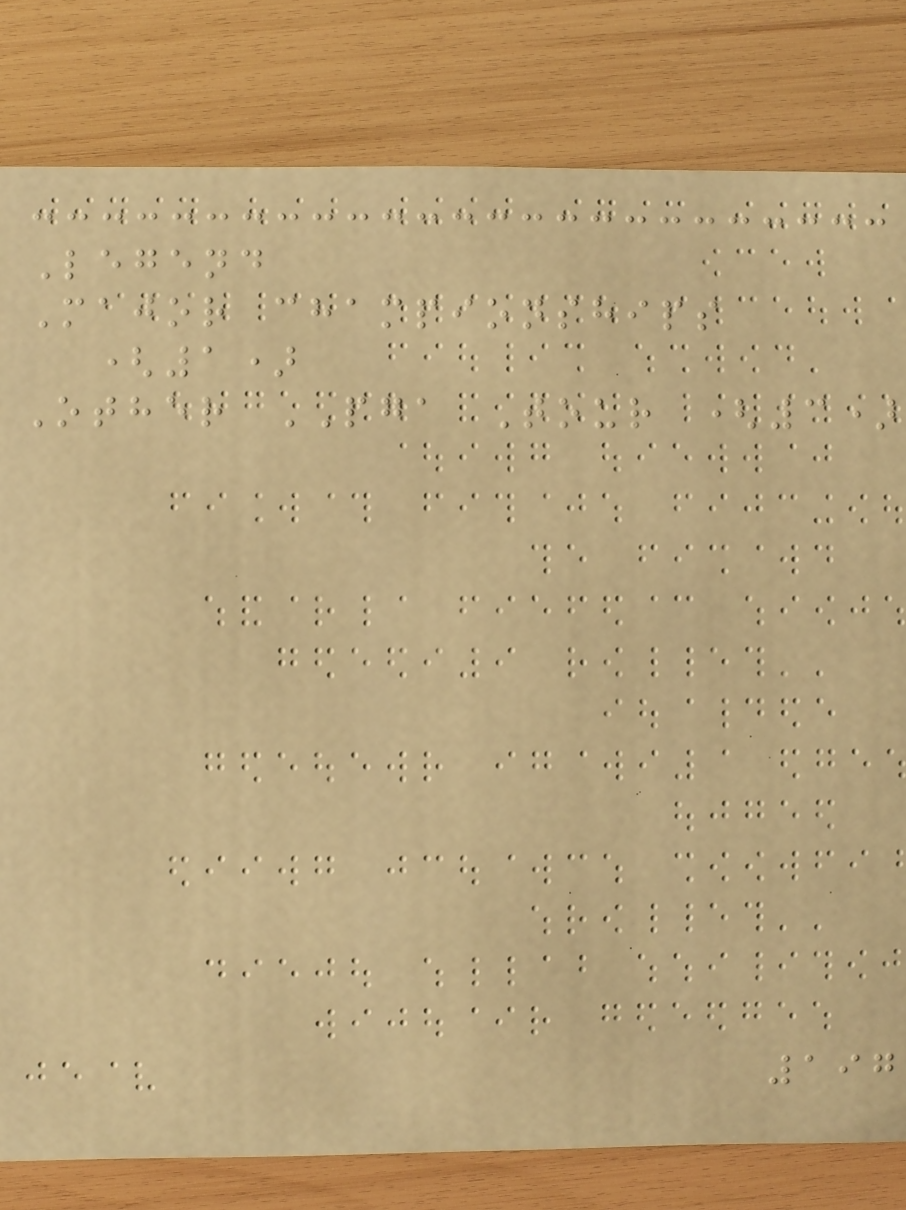Legend
Major championships
(1)
Other PGA Tour (3)
197
